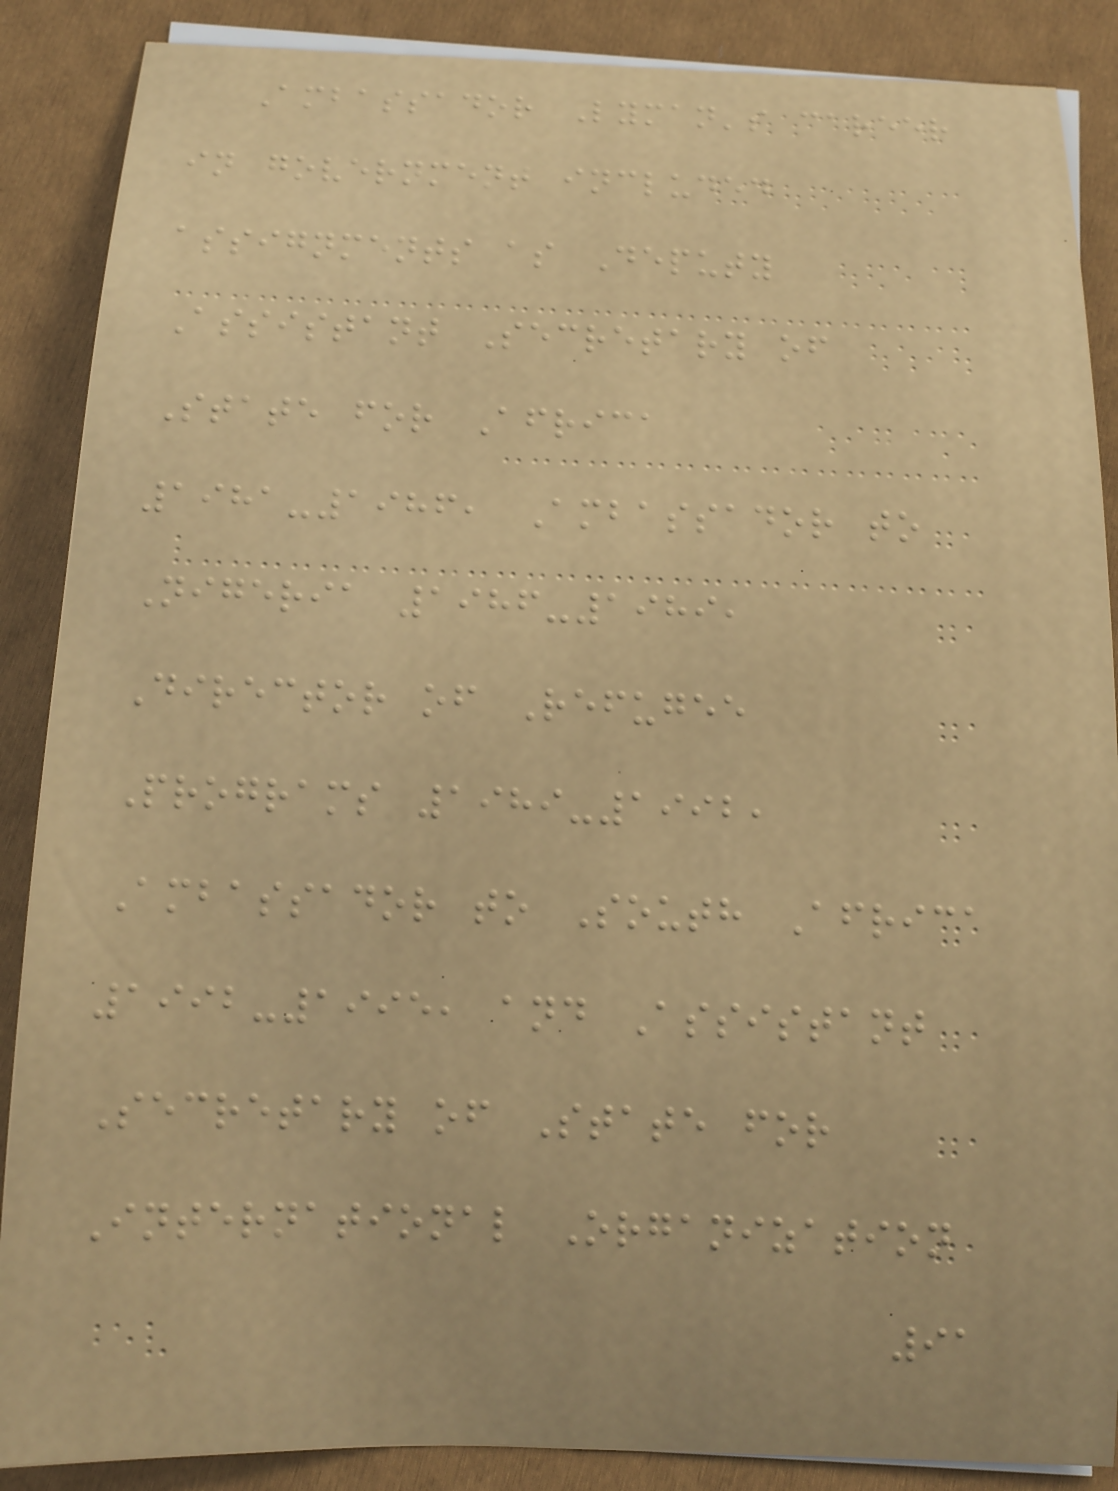Ambassador Lyman's career
in government included
assignments as Deputy
Assistant Secretary of
State for Africa
1981-1986, Ambassador to
Nigeria 1986-1989,
Director of Refugee
Programs 1989-1992,
Ambassador to South Africa
1992-1995, and Assistant
Secretary of State for
International Organization
91
